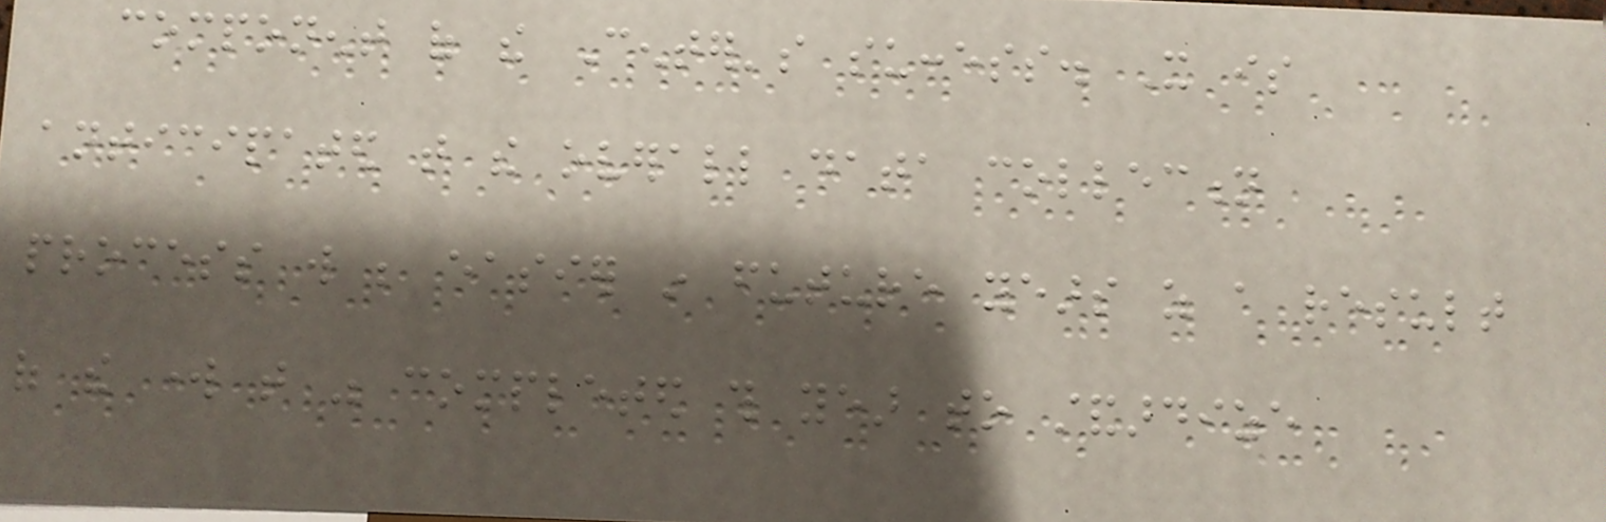component of the Center's success. It is
anticipated that the overall data collection
process will be easier in future years as a result
of the work that was completed this year to standardize
